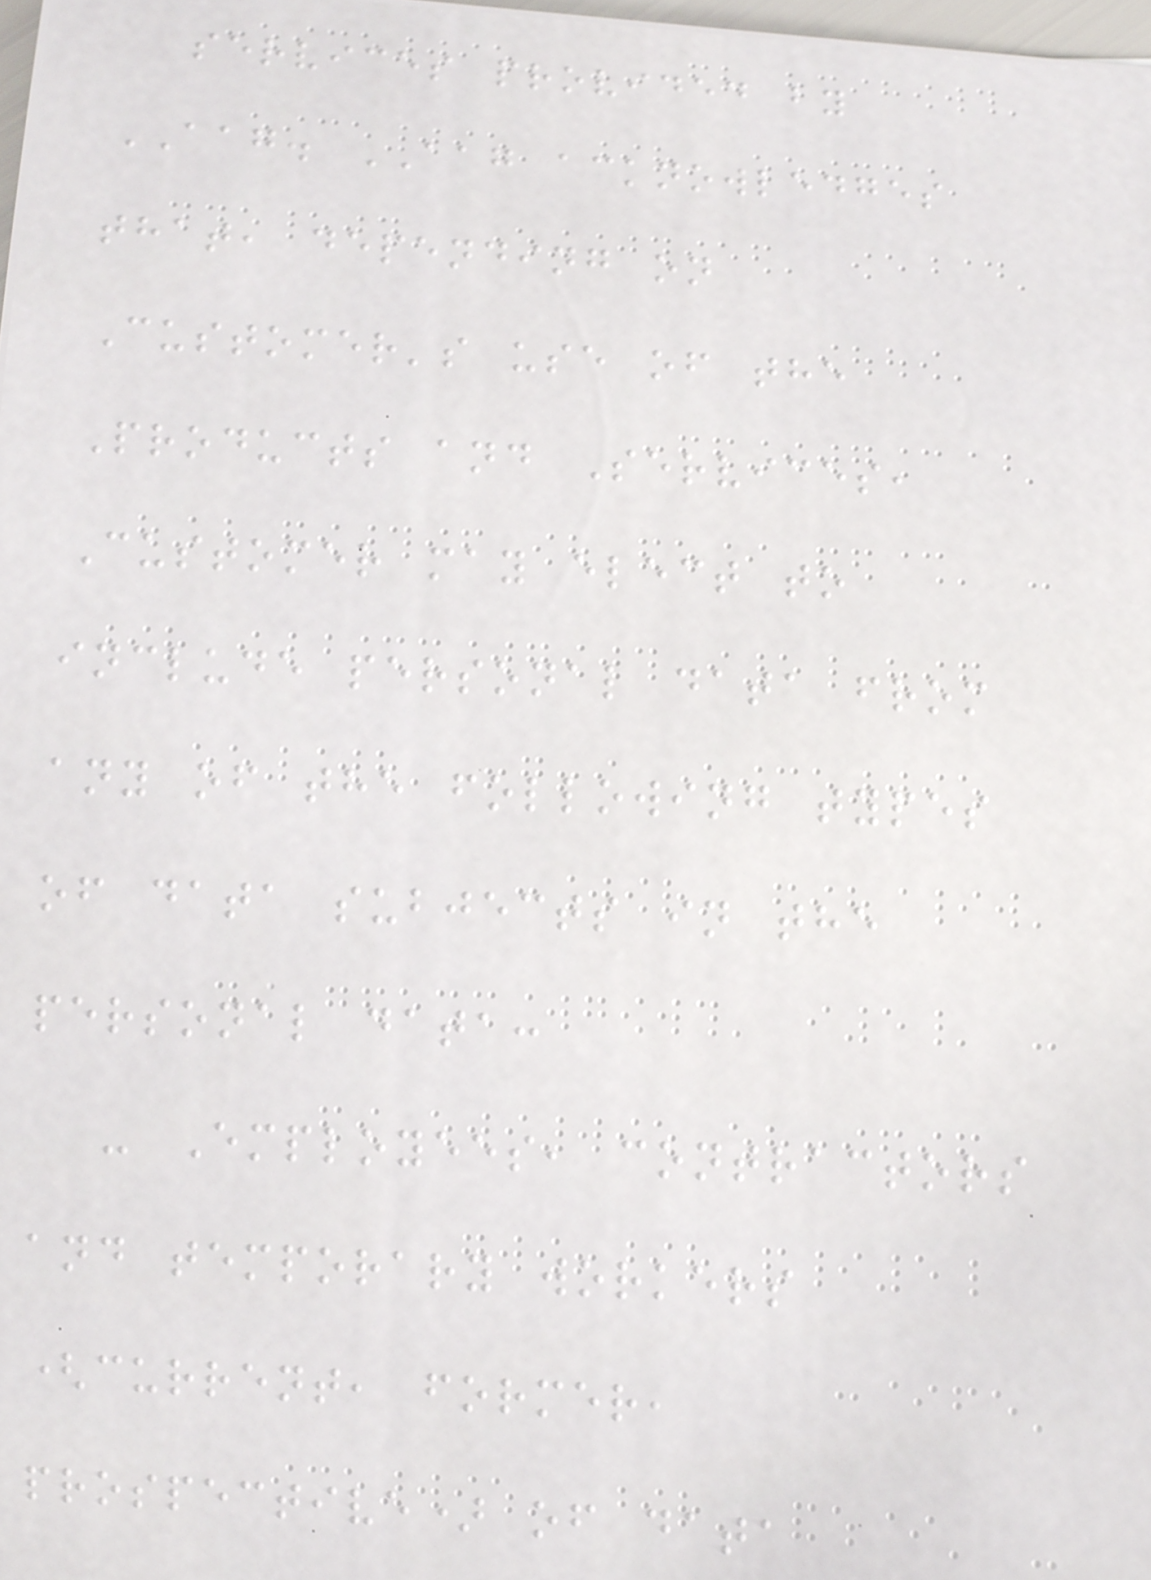services provided by
AAG. AAG acknowledges
that, depending on
Customer's use of the
Products and Services,
Customer may elect to
include personal data from
any of the following types
of data subjects in the
personal data:
- Employees, contractors
and temporary workers
(current, former,
prospective) of data
